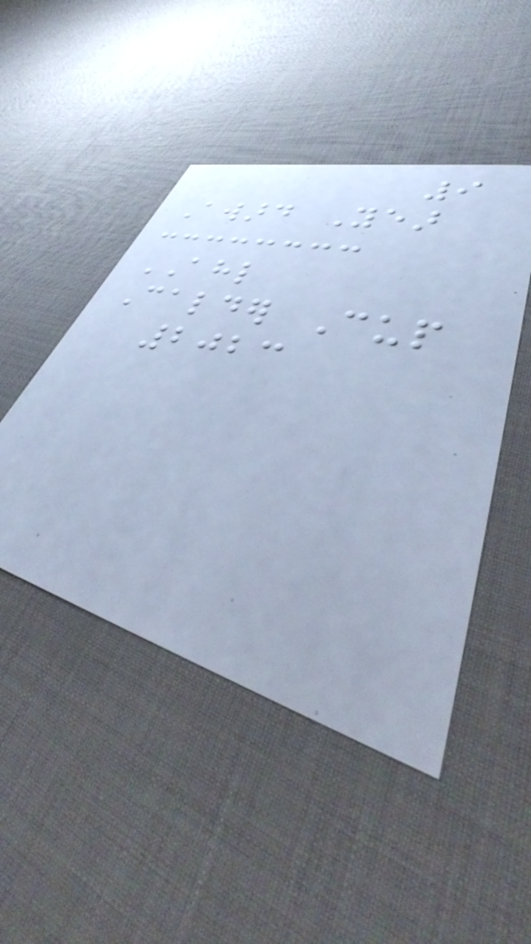9
Award Year
AHL
Calder Cup
2023
